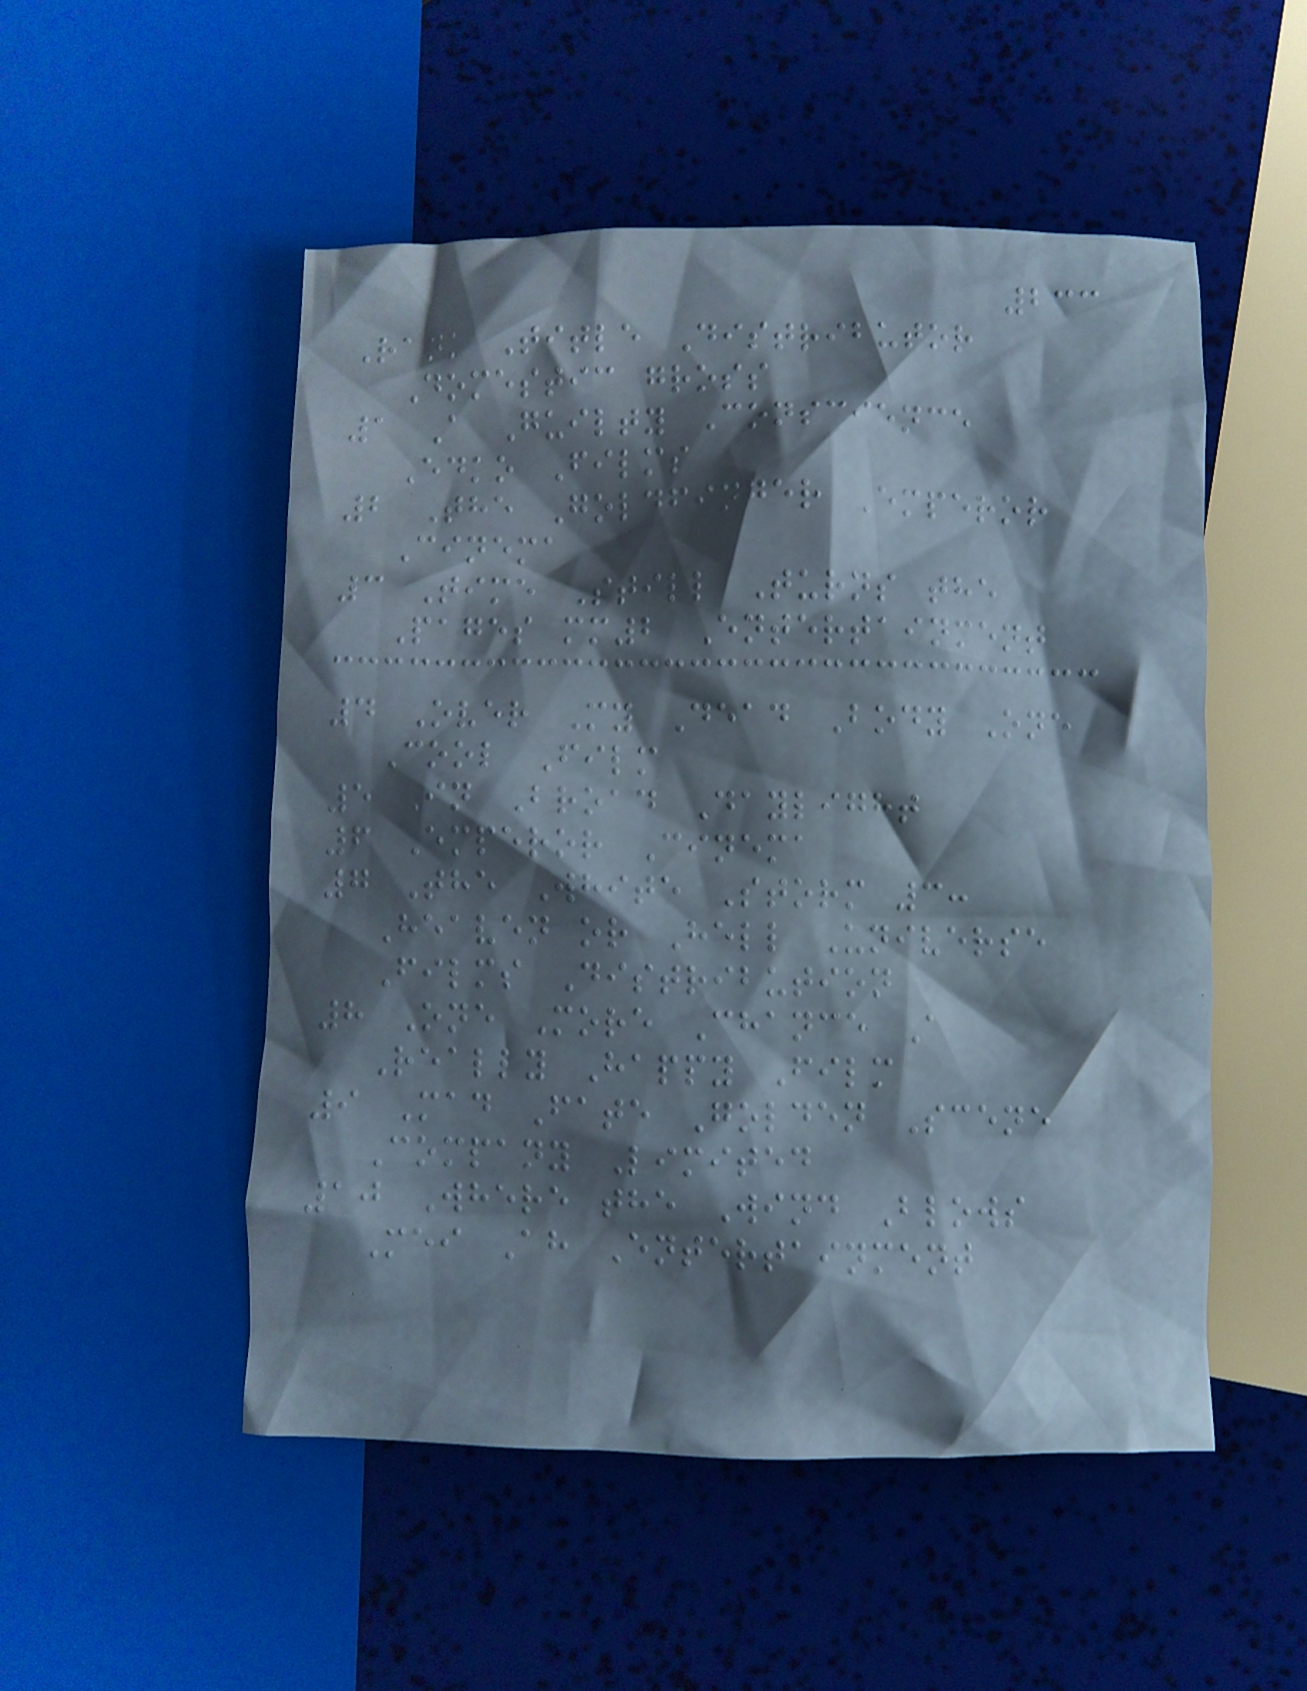233
Rank Title Distributor
Domestic gross
1 A Guilty Conscience
Edko Films
2 The Goldfinger Emperor
Cinema
3 Time Still Turns the
Pages mm2 Entertainment
4 Over My Dead Body One
Cool Film
5 In Broad Daylight
6 Emperor Cinema
7 The White Storm 3:
Heaven or Hell Universe
Films Distribution
8 One More Chance A
Really Happy Film
9 Mad Fate Golden Scene
Company Limited
10 Where the Wind Blows
Mei Ah Entertainment
